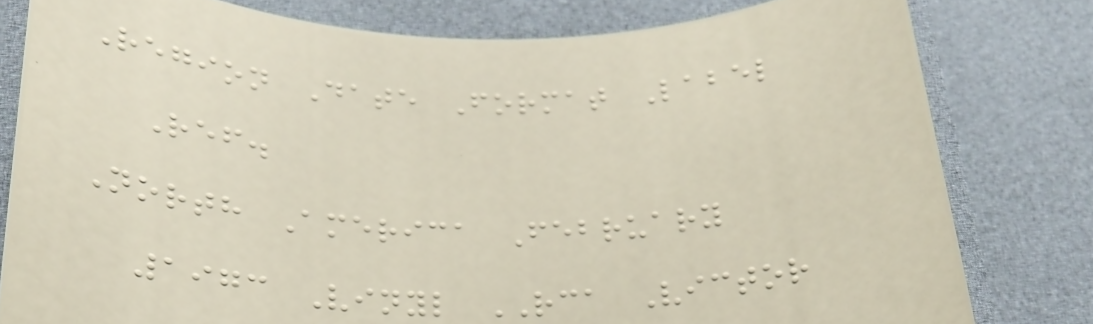Region Date Format Label
Ref.
North America February
1973 Vinyl RCA Victor
